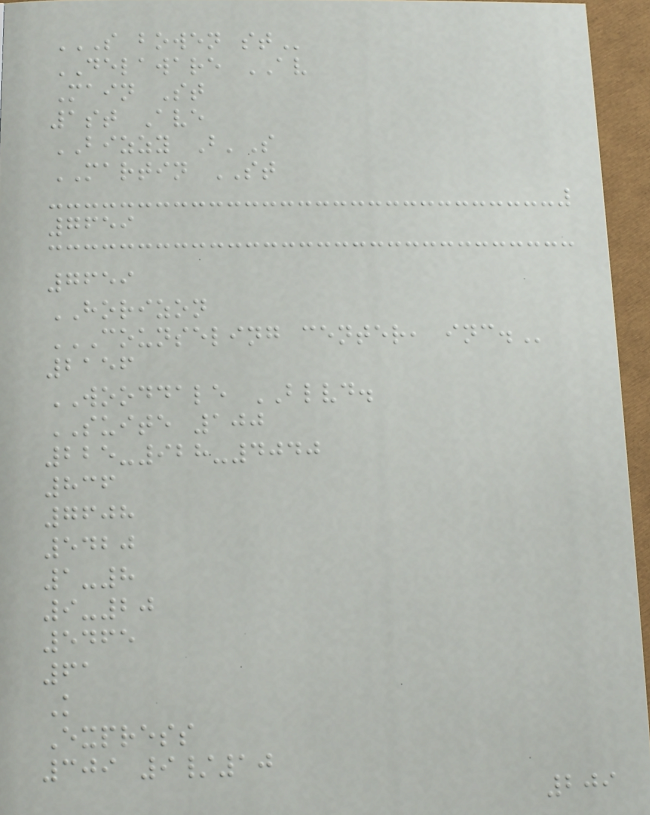S BOWEN ST
DELAWARE AV
Main St
1st Ave
BIZZY B'S
MARTIN ST
7659
7659
HORIZON
COUNSELING CENTER, INC.
2156
WOODDALE BLVD.
SUITE 100
225-928-4040
836
7608
5420
1-8
9-20
5465
61
K
Express
309 9/10
209
